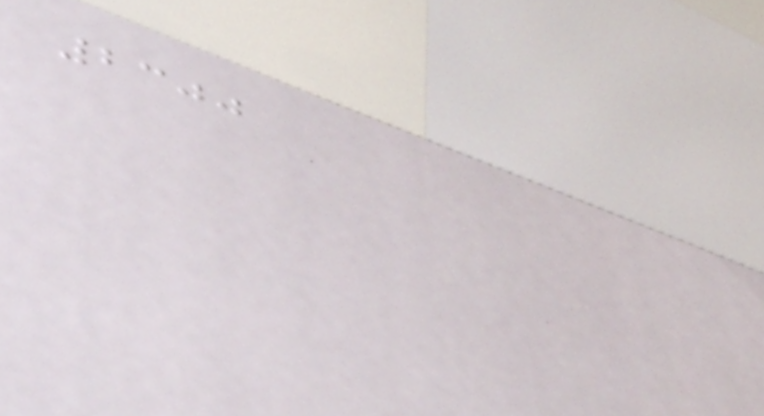2300
